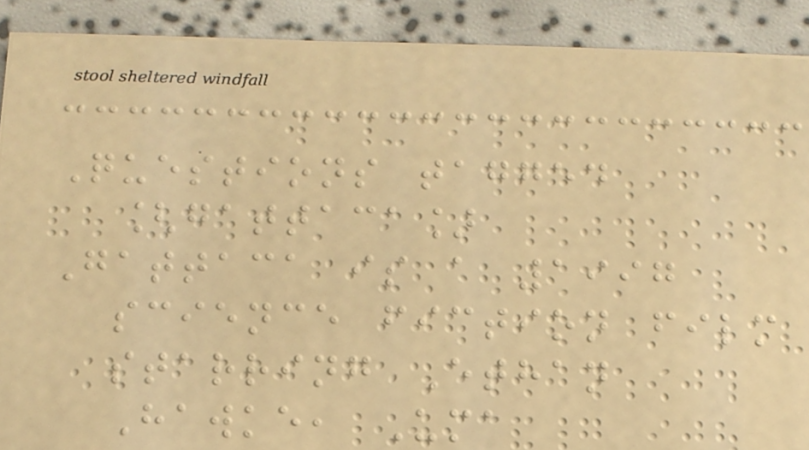Questions tagged
[gattaca]
Gattaca is a 1997
science fiction film
starring Ethan
Hawke, Uma
